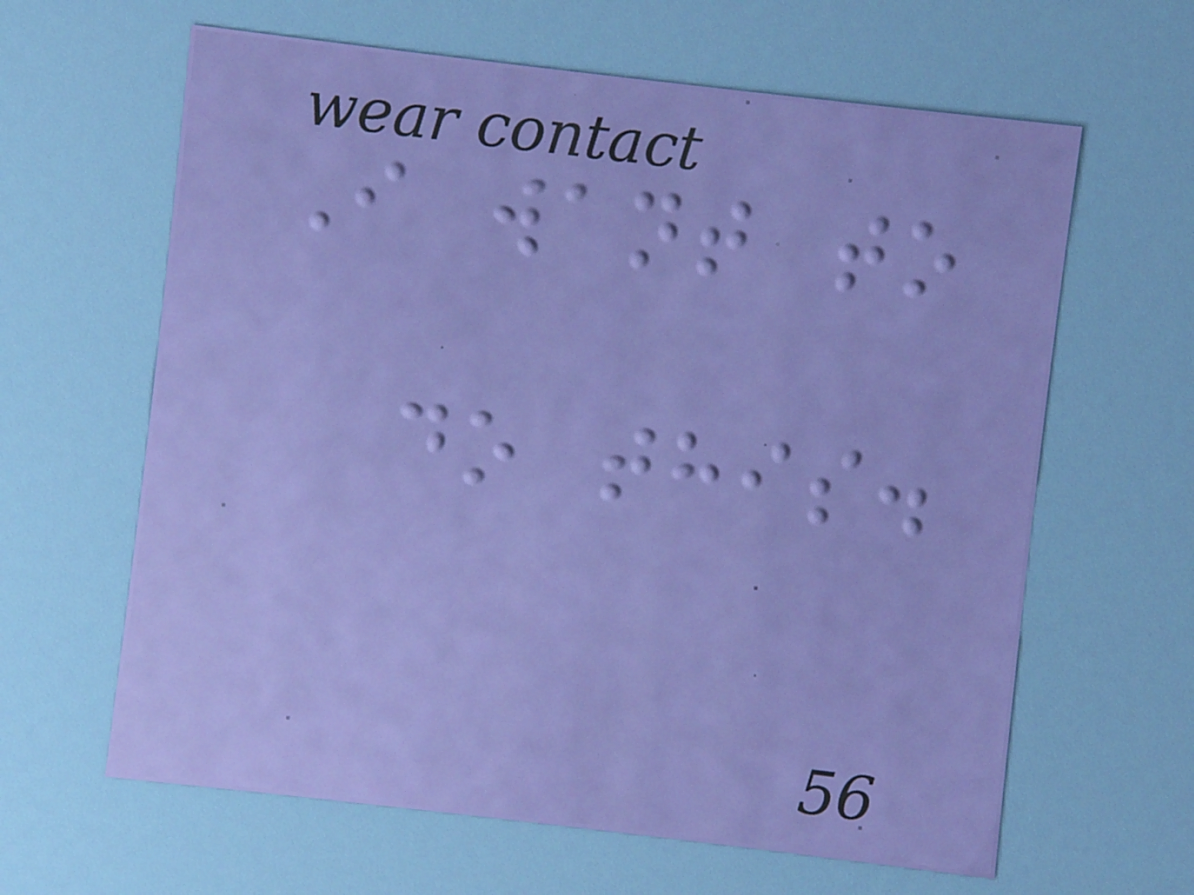I want to
do this.
